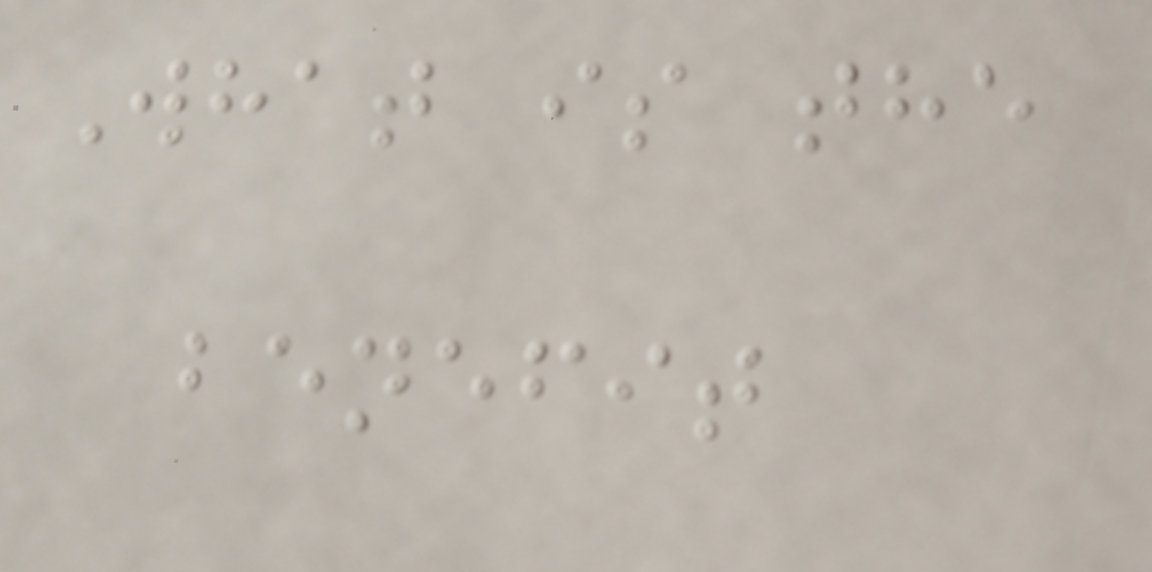What is the
benefit
